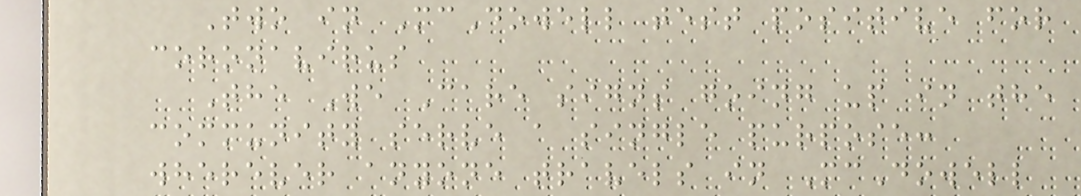Two in McDowell test positive for
coronavirus
The We Care signs going up in the
community serve a single purpose:
wherever anyone travels in McDowell
